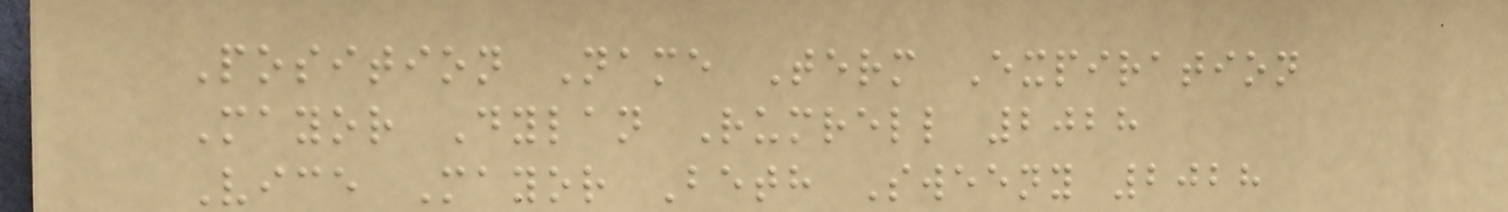Position Name Term Expiration
Mayor Dylan Rumrell 2028
Vice Mayor Beth Sweeny 2028
